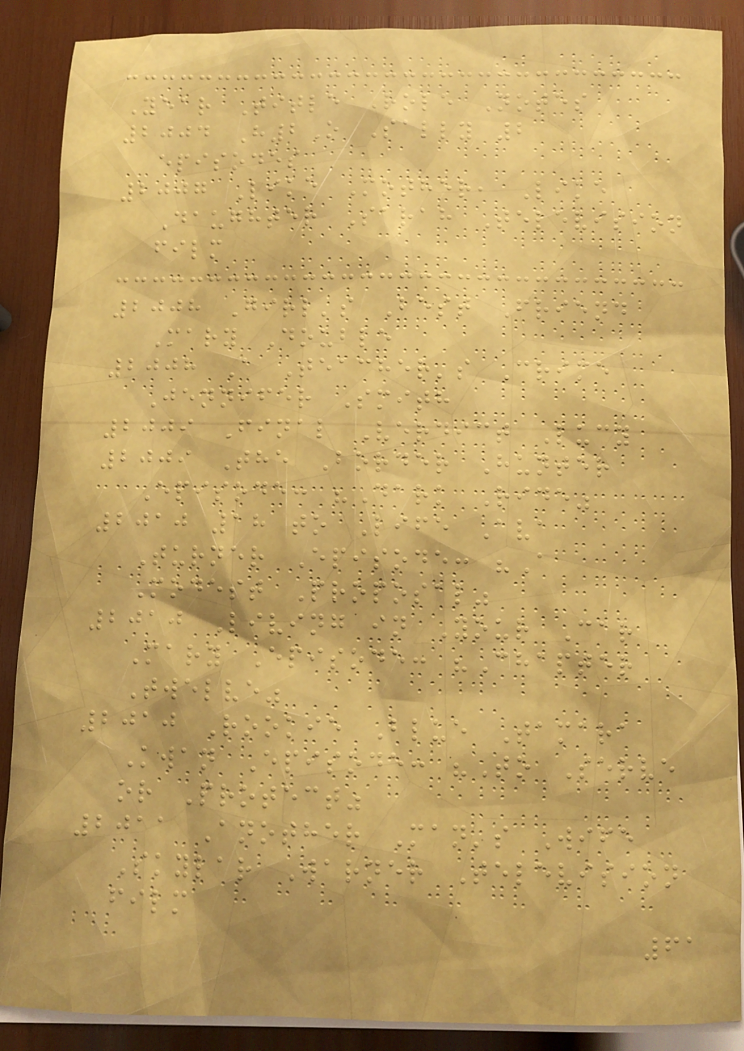Year Title Role Notes
2004 H2O Sally 2
episodes
2007 Like Mother, Like
Daughter Sarah Television
film
2008 Girl's Best Friend
Mary Double
2008 A Teacher's Crime
Jennifer Smith
2009 Final Verdict Lucy
2009 The Border Hunter
Episode: "Dark Ride"
2010 18 to Life Ava
Turner Episode: "A
Modest Proposal"
2010 Living in Your Car
Mary Episode: "Chapter
Twelve"
2010 Rookie Blue Tamara
Kwan Episode: "To Serve
or Protect"
2011 Another Man's Wife
Skylar Warner Television
film
61
